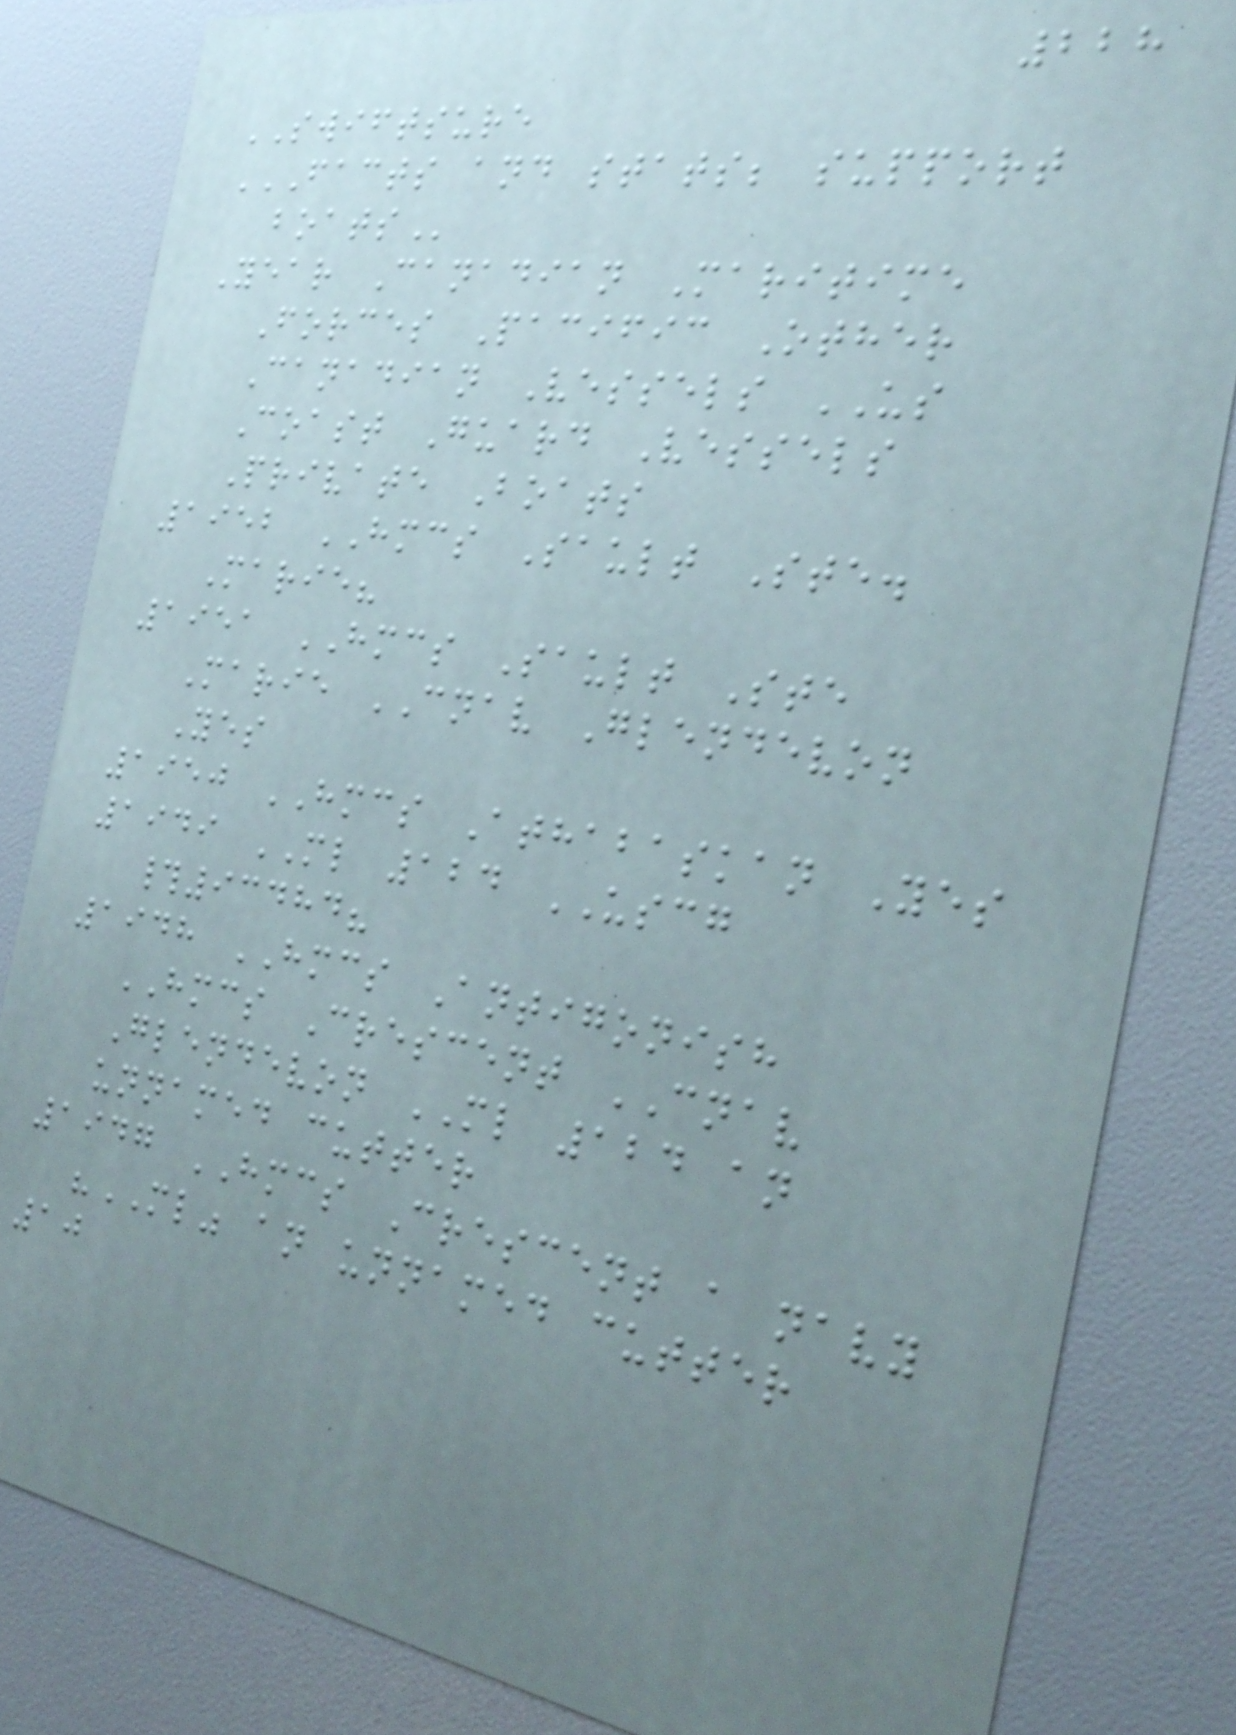228
SWIFTSURE
FACTS AND STATS; SUPPORT
BOATS
Year Canadian Maritime
Forces Pacific Other
Canadian Vessels US
Coast Guard Vessels
Private Boats
1952 HMCS Sault Ste.
Marie?
1951 HMCS Sault Ste
Marie CNAV Glendevon
Yes
1950 HMCS Athabaskan Yes
1949 ML 124 USCG
#93484?
1948 HMCS Antigonish
HMCS Crescent CNAV
Glendevon ML 124 an
unnamed cutter
1947 HMCS Crescent a navy
"ML" an unnamed cutter
10
